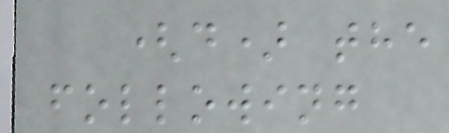(d) the
following
